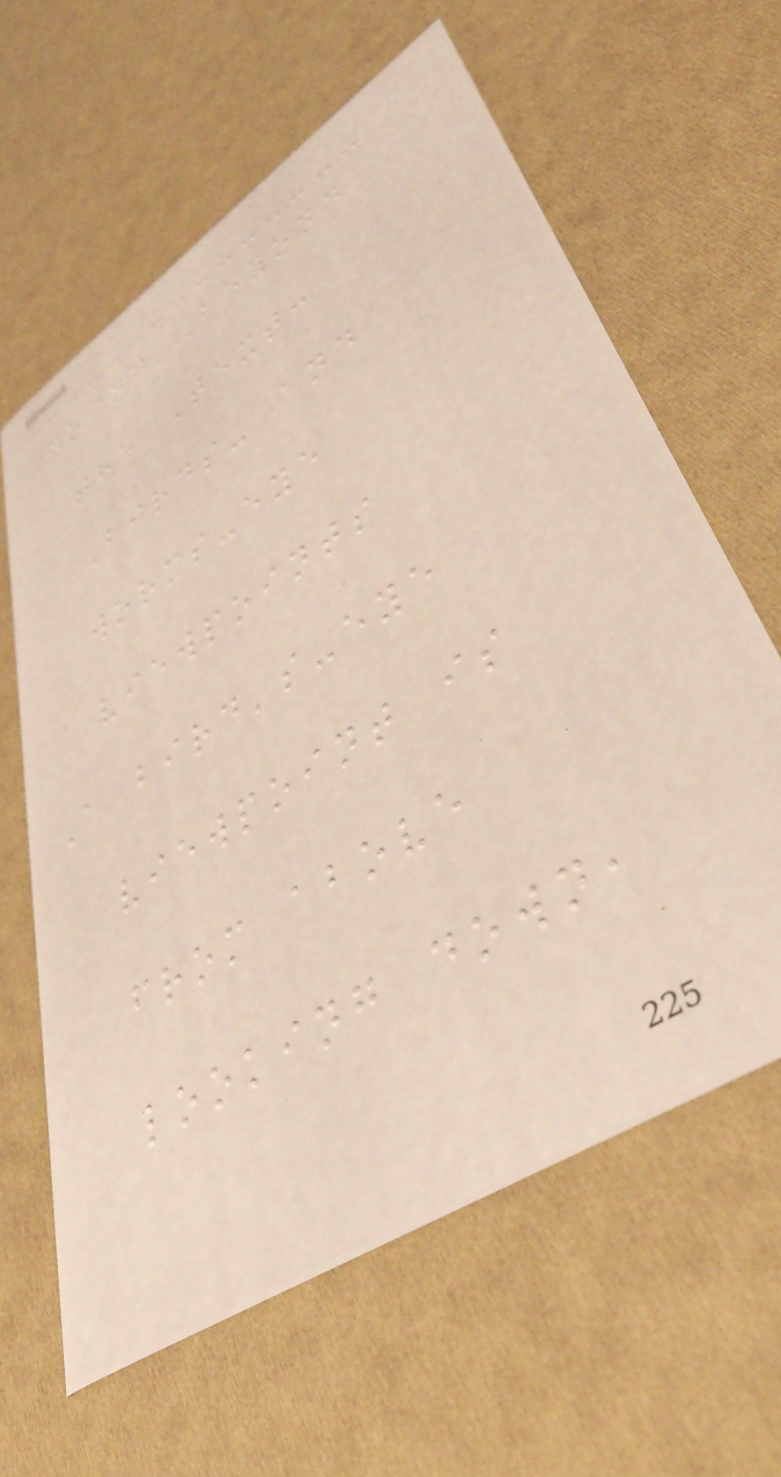Going Beyond
the Text:
Birds- and
worms-eye
viewpoints
A bird's-eye
viewpoint is
from above
looking down,
